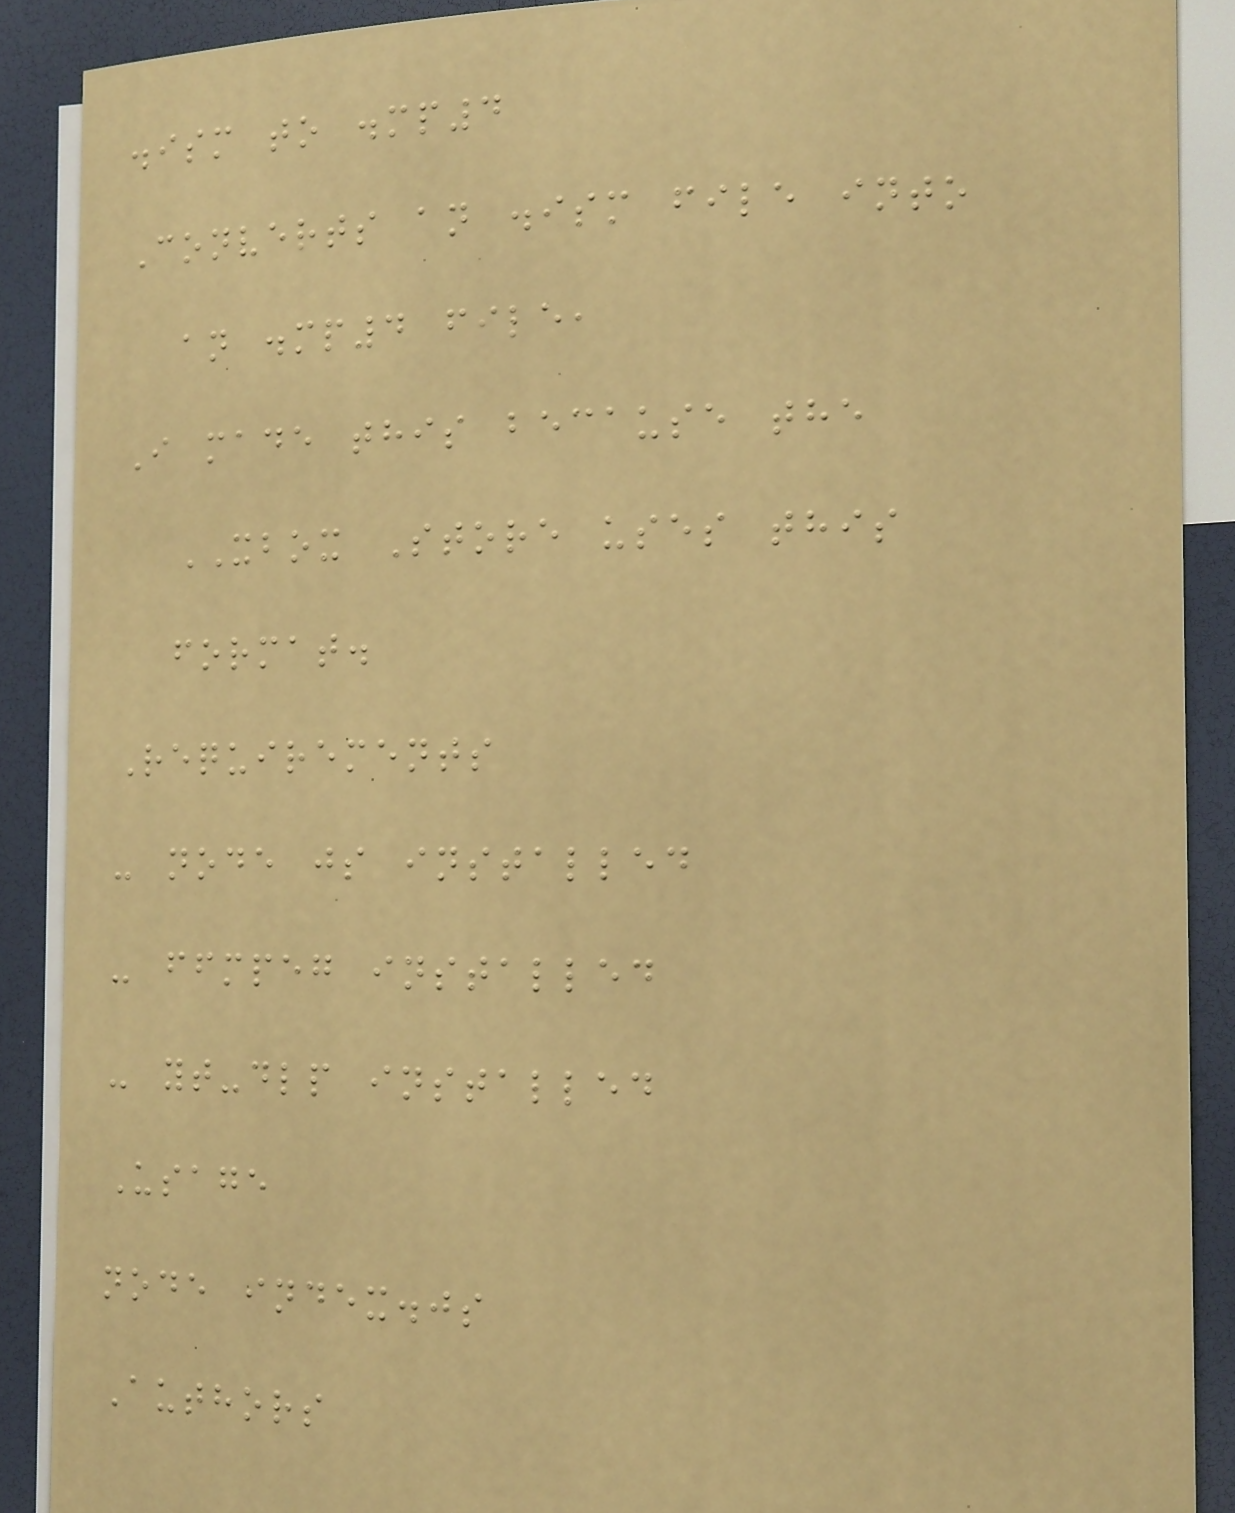.ism to .mp4
Converts an .ism file into
an .mp4 file,
I made this because the
XBOX Store uses this
format.
Requirements
- node js installed
- ffmpeg installed
- yt-dlp installed
Usage
node index.js
Authors
